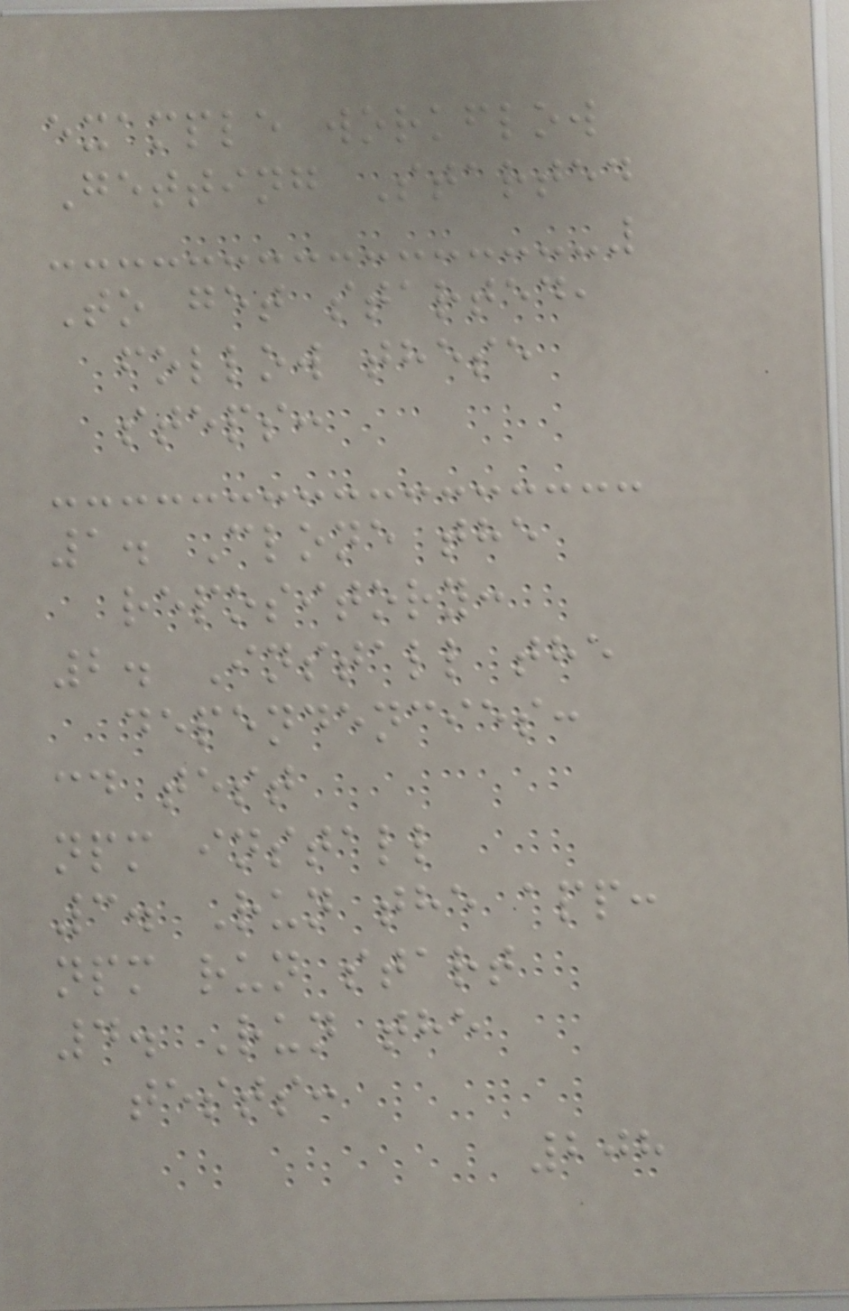example workflow
Getting Started
To get started,
follow these
steps:
1. Clone the
repository:
2. Install the
dependencies:
cd test
npm install
3. Run the app:
npm run start
4. Run the
tests:
208
